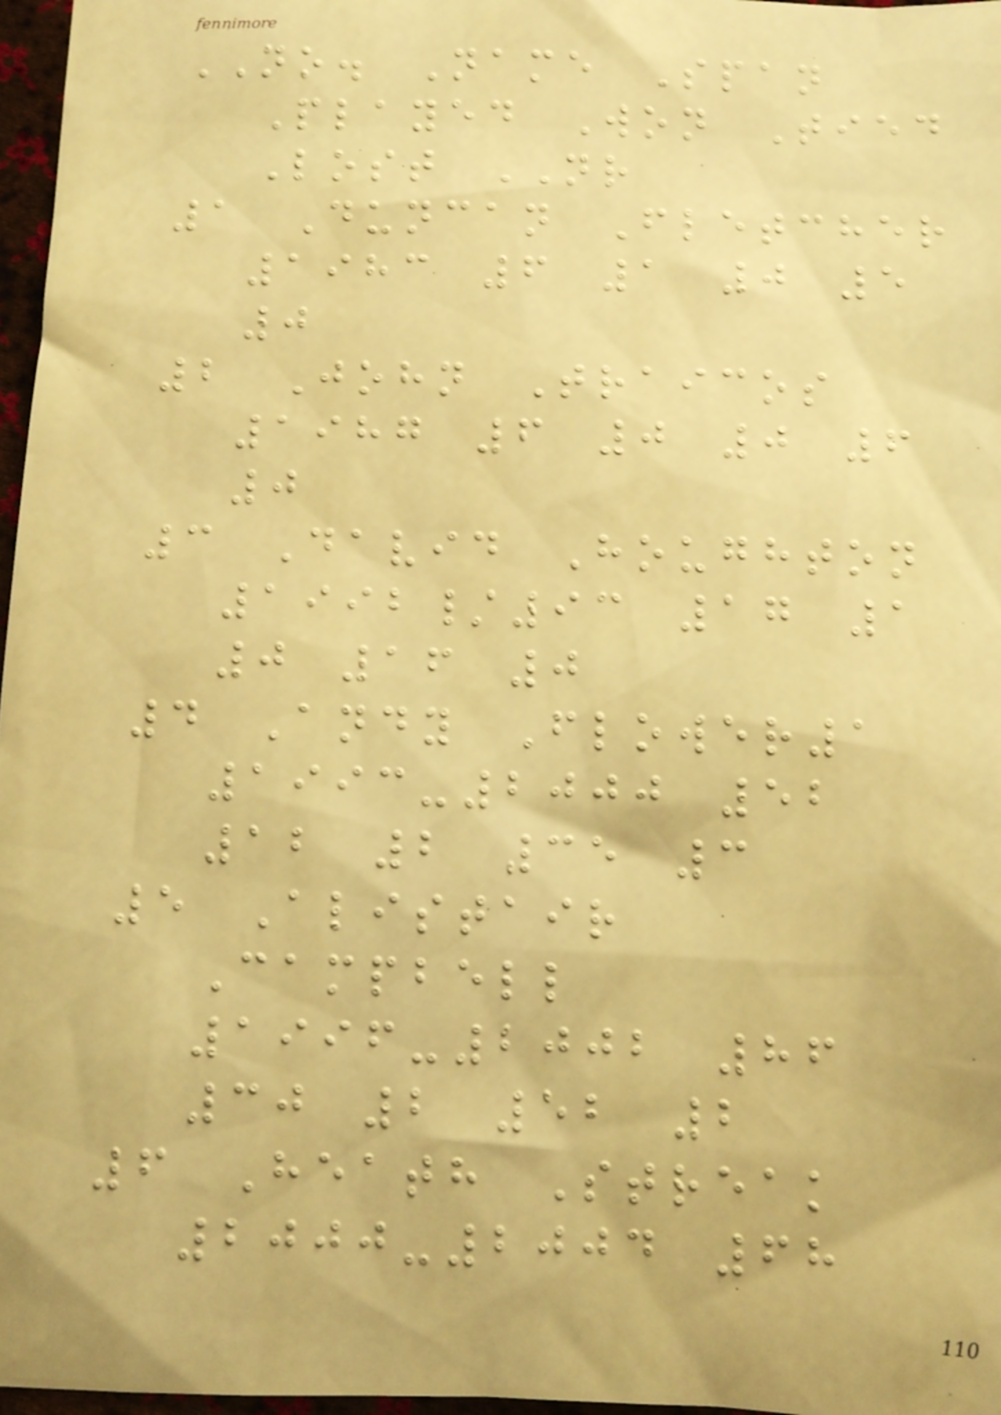NO. Name Span
Played Won Tied
Lost NR
1 Duncan Fletcher
1983 6 1 0 5
0
2 John Traicos
1987 6 0 0 6
0
3 David Houghton
1992/93 17 1
0 16 0
4 Andy Flower1
1993-2000 52
12 2 35 3
5 Alistair
Campbell
1996-2002 86
30 2 52 2
6 Heath Streak
2000-2004 68
